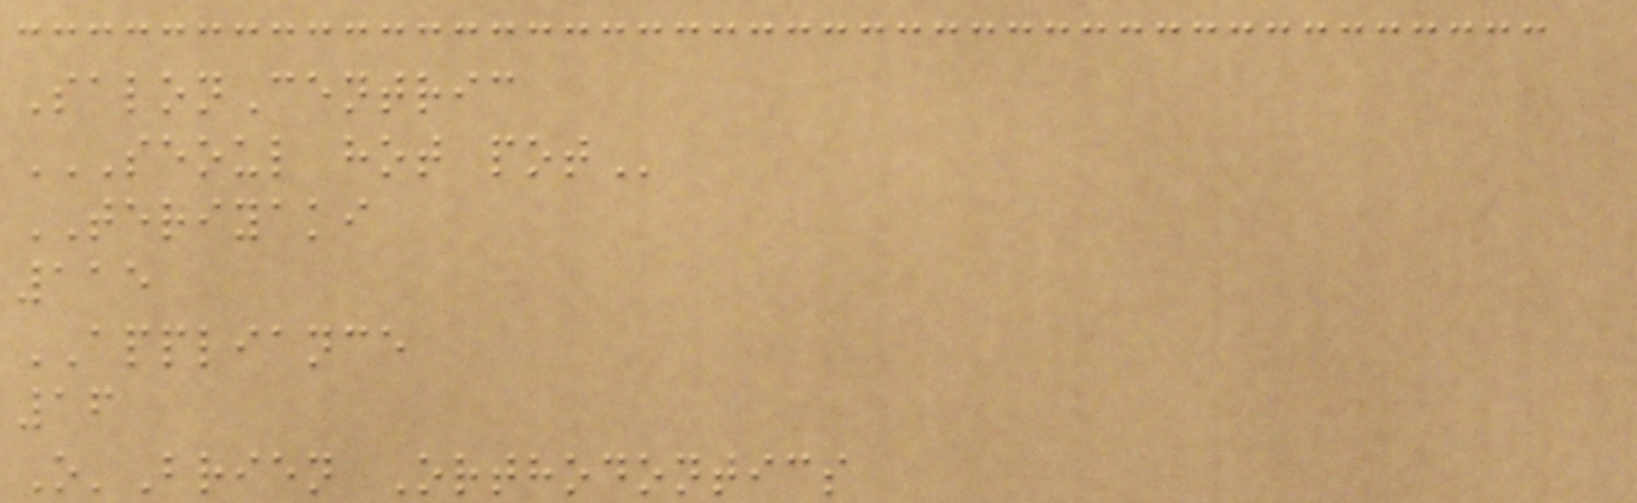SalonCentric
SEOUL HOT POT
TERIYAKI
115
APPLIANCE
16
O'Brien Orthodontics
